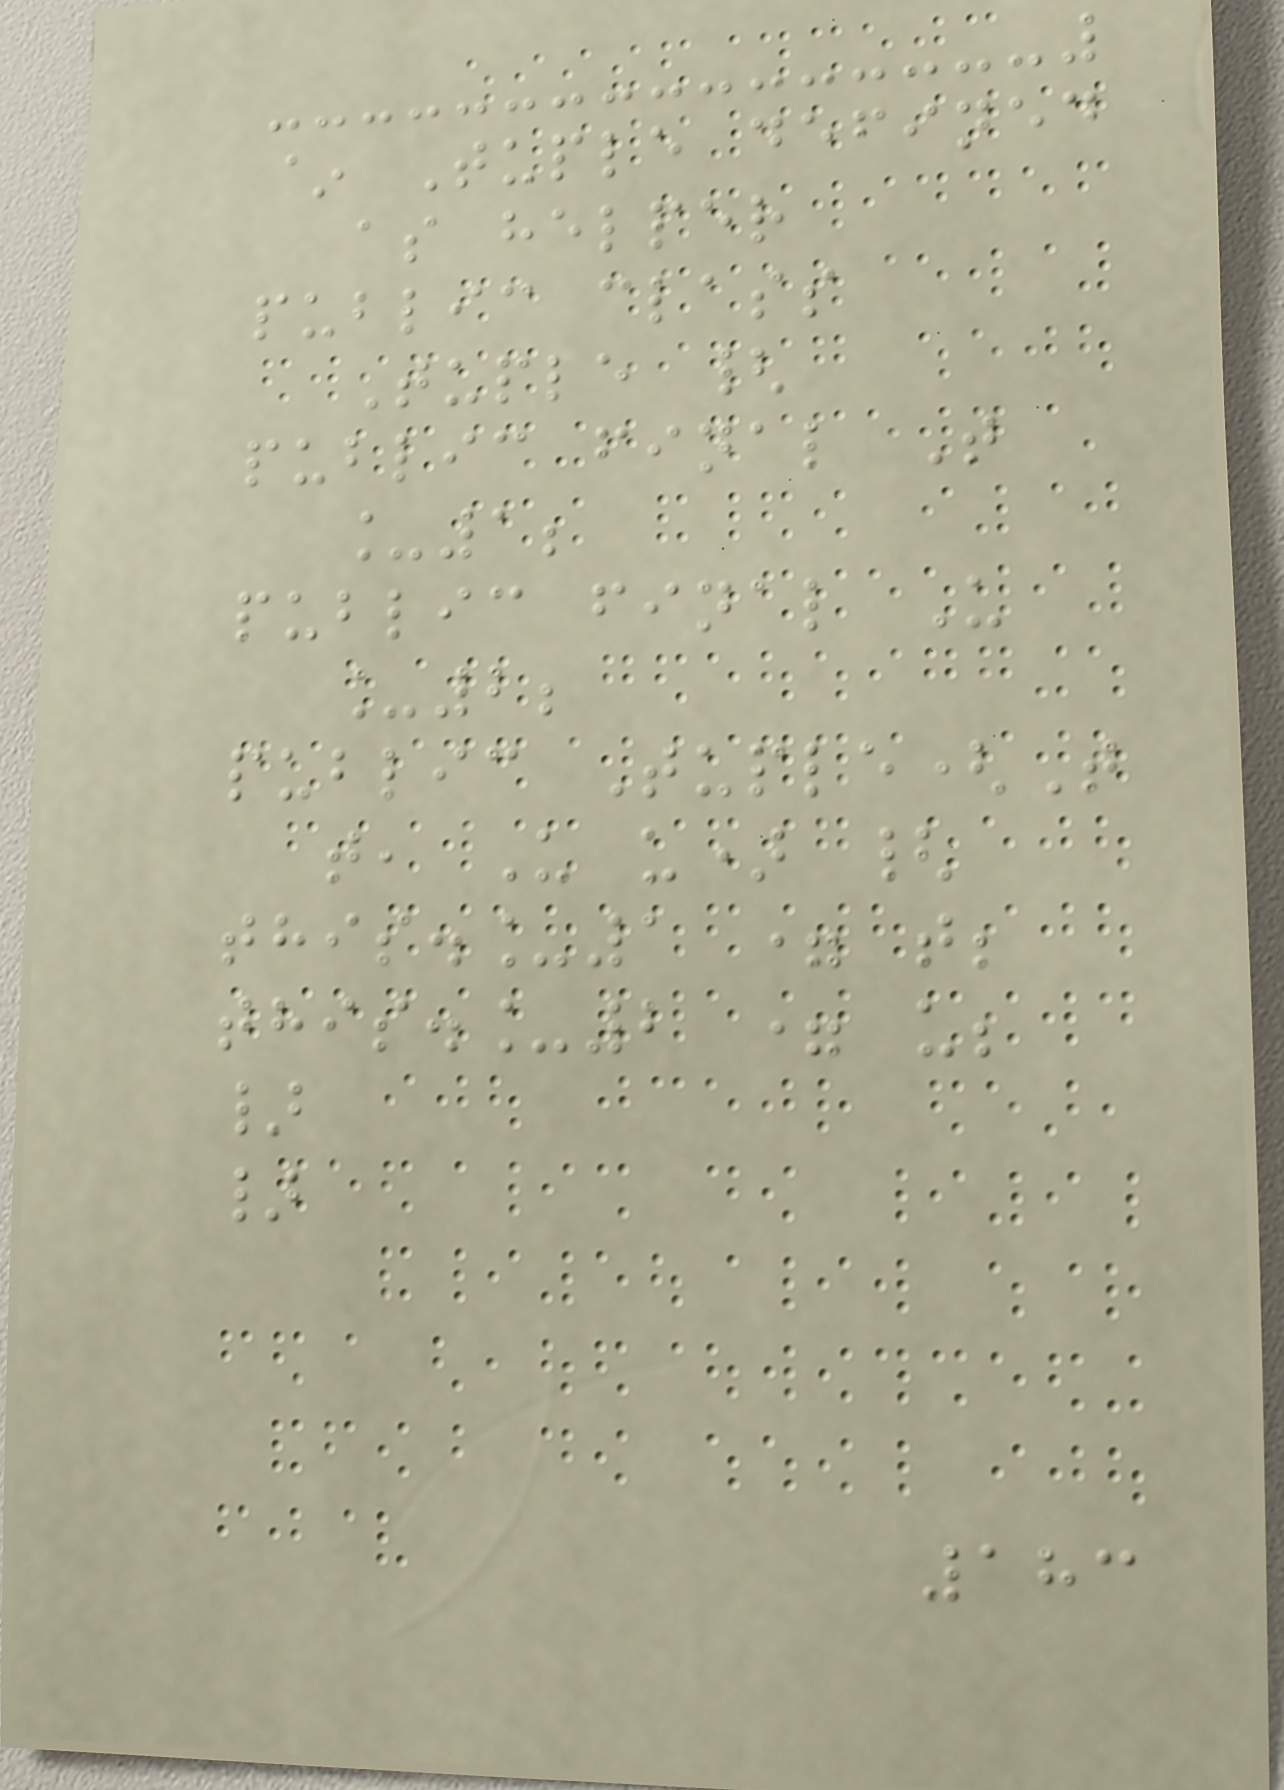~ Tuple defined
as helper
public class
Tuple {
public final T
_1;
public final U
_2;
public Tuple(T
t, U u) {
this._1 = t;
this._2 = u;
}
}
183
